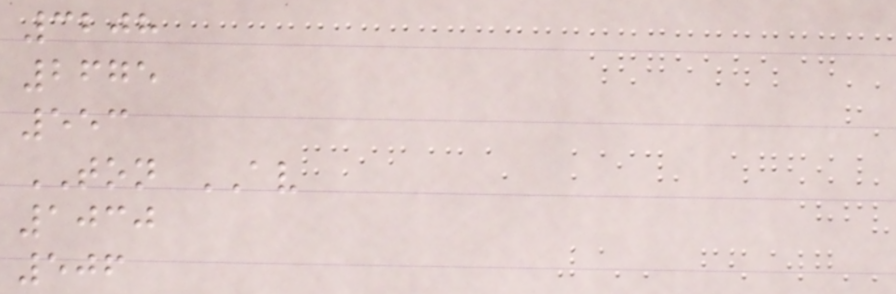3208
2675
553
TON AV
1030
506
